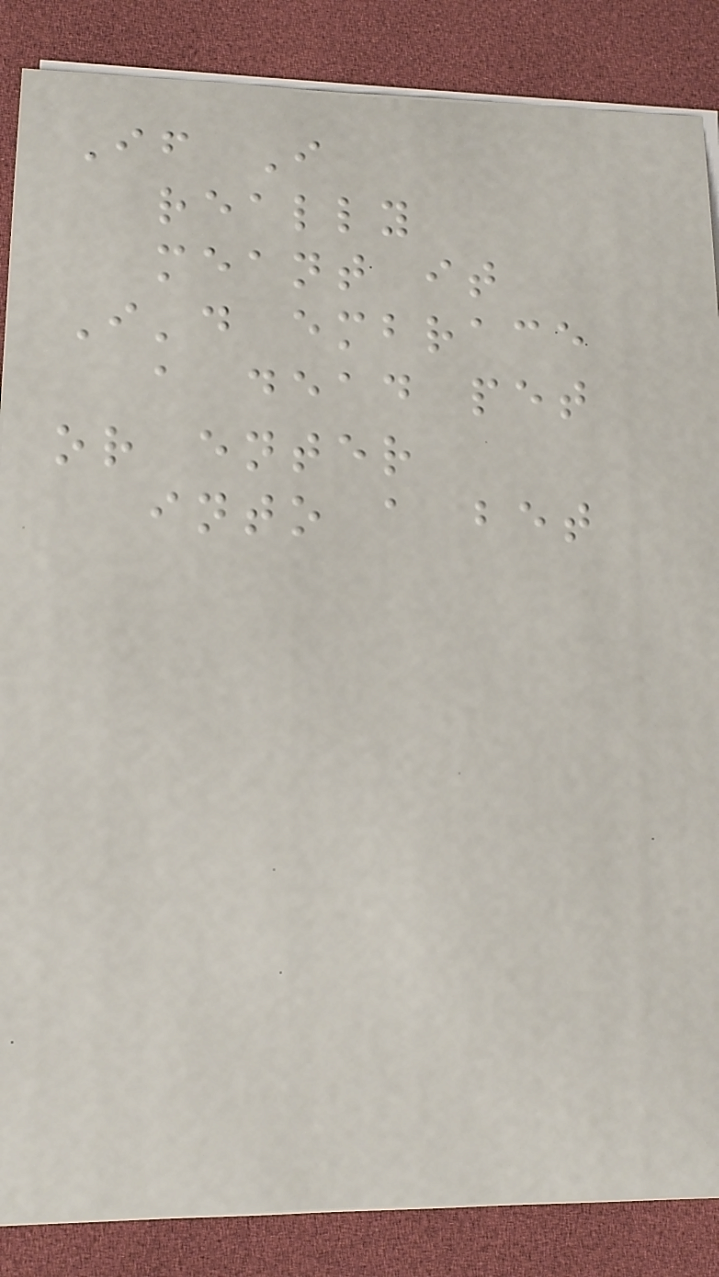If I
really
meant it
I'd embrace
a dead pet
or enter
into a bet
